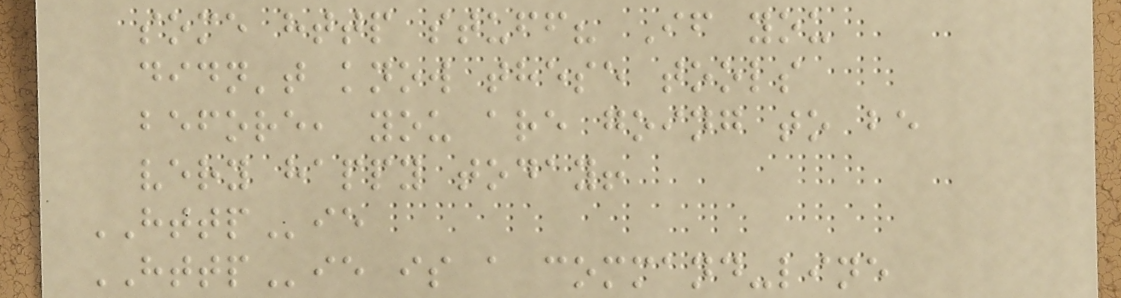some http stuff? If you
didn't know these tools
before, you are going to be
very happy today!
HTTPie
HTTPie is a command-line
